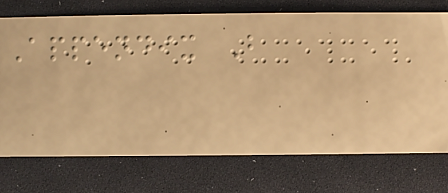Appendix B
